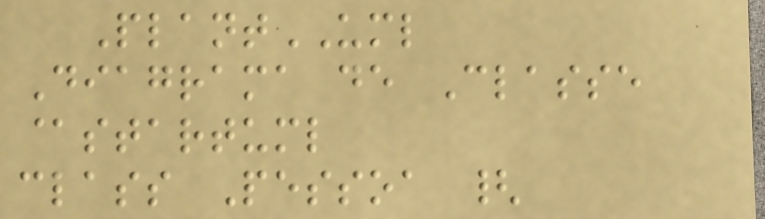PlantUML
Diagrama de Classe
@startuml
class Pessoa {
